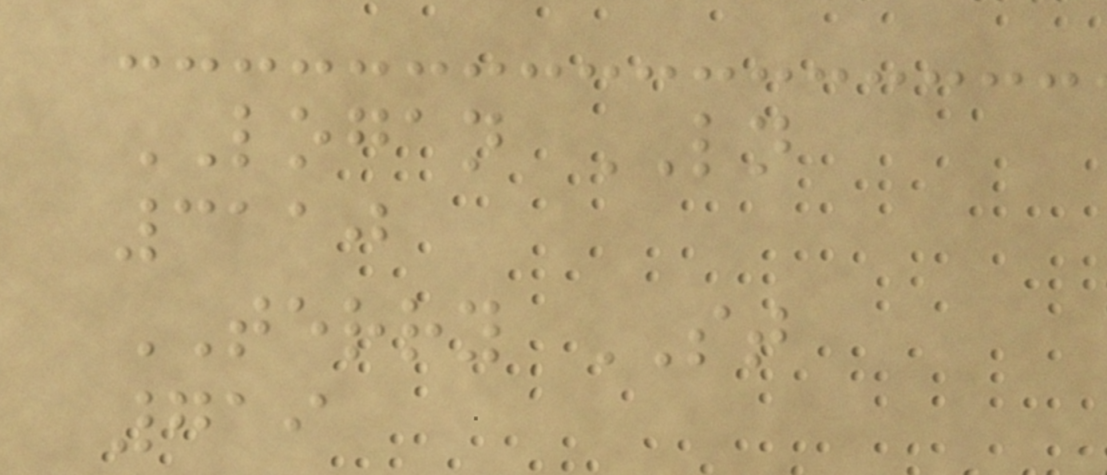LOGAN LN
3110
TERRY ST
719
